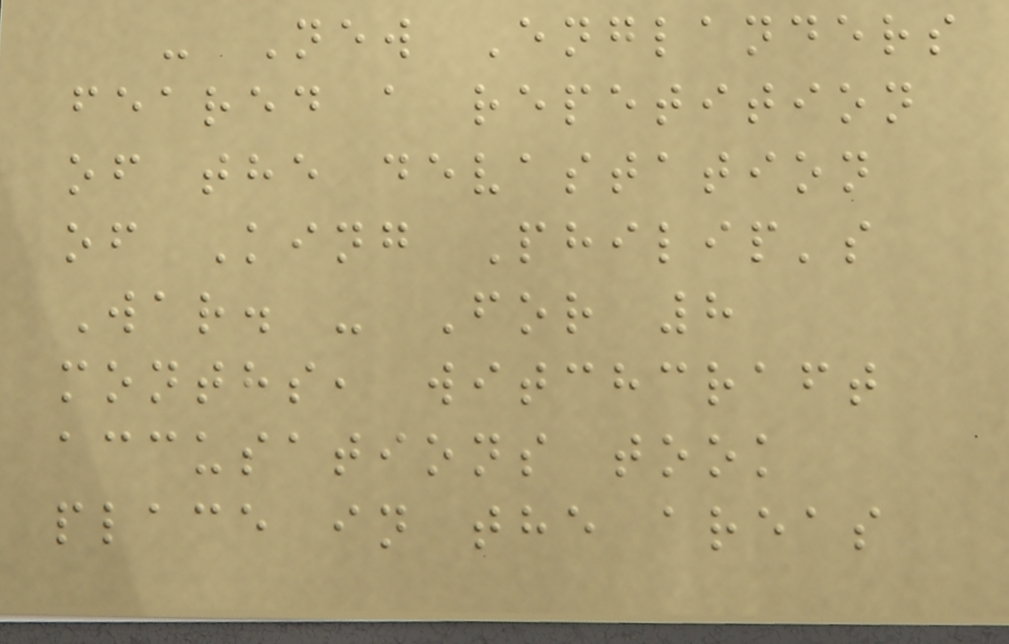- New Englanders
feared a repetition
of the devastation
of King Philip's
War. - For 8
months, witchcraft
accusations took
place in the areas
